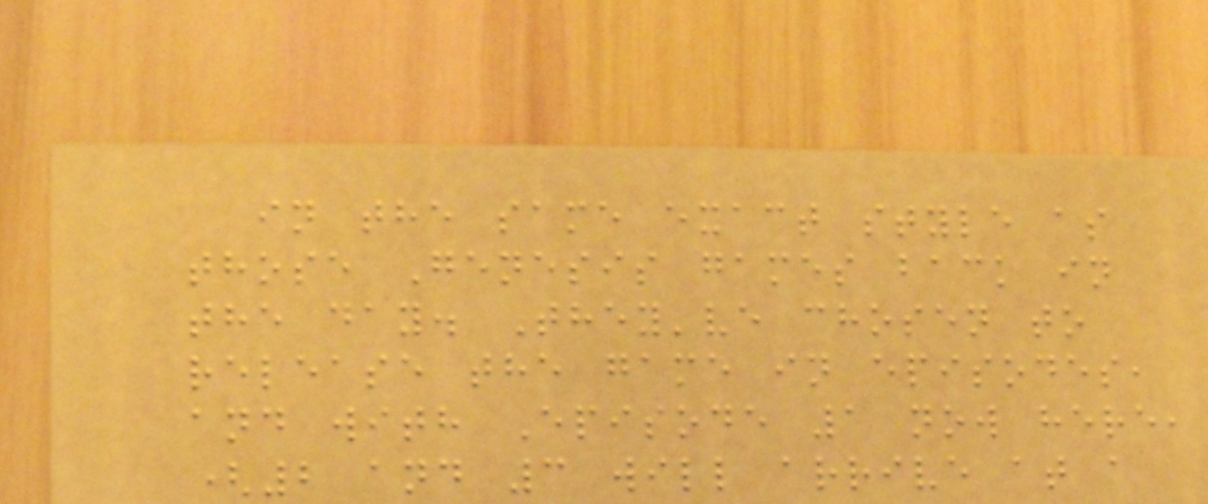in the same exact style as
those Genesis games back in
the day. They've chosen to
release the game in episodes,
and with Episode 1 now here,
(2 and 3 will arrive at a
